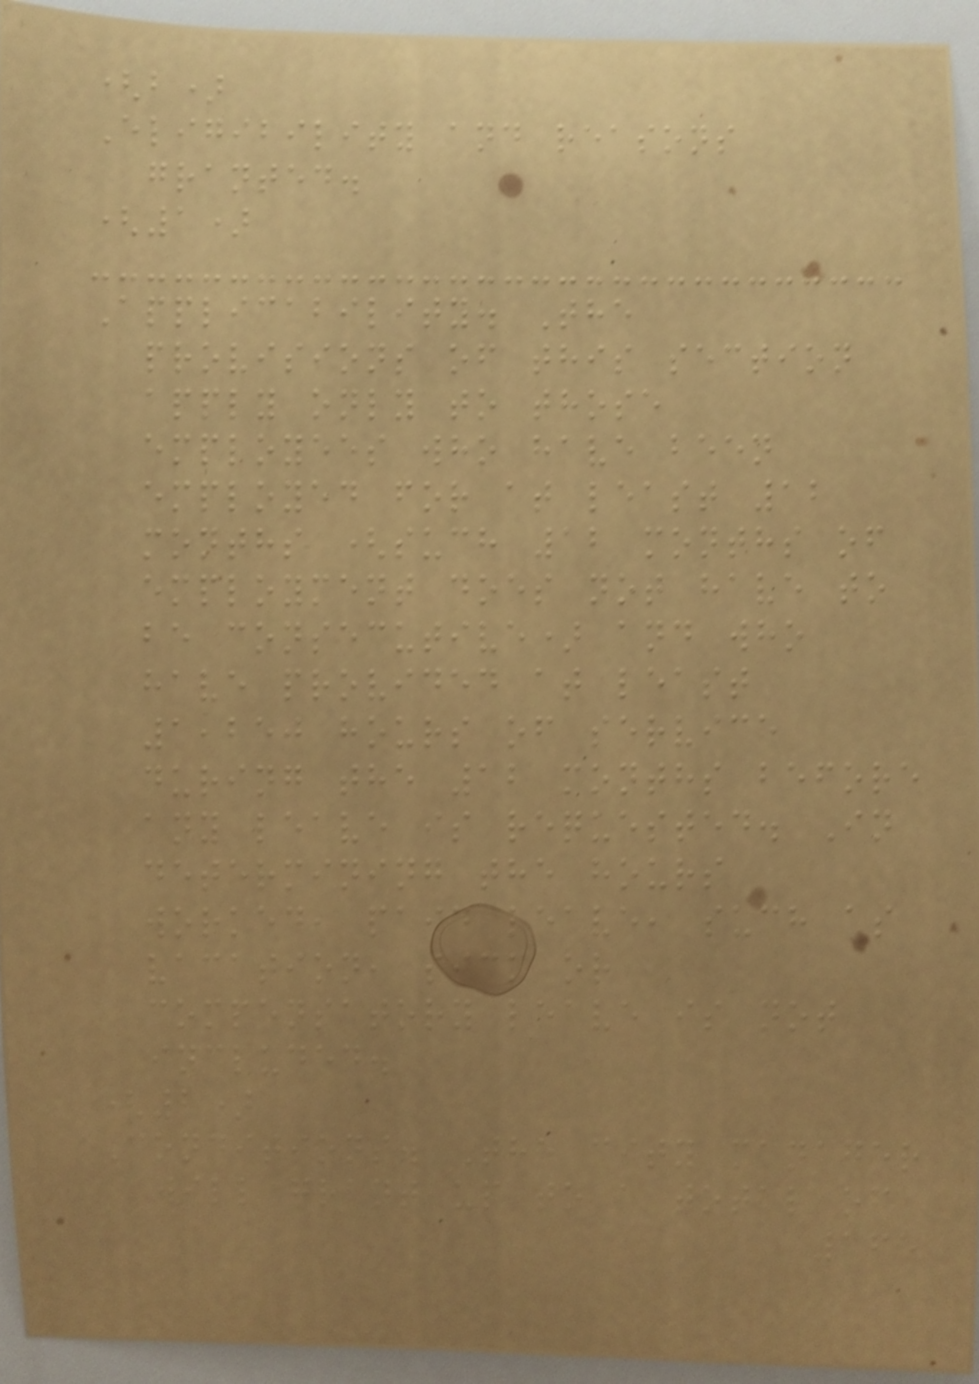(b)
Eligibility and reasons
granted.
(1)
Applicability. The
provisions of this section
apply only to those
employees who have been
employed for at least 12
months (such 12 months of
employment does not have to
be consecutive) and who
have provided at least
1,250 hours of service
during the 12 months before
any leave is requested. In
determining the hours
worked, paid leave, such as
vacation, sick or
compensatory leave is not
included.
(2)
Conditions. The city manager
will grant up to a total of
165
